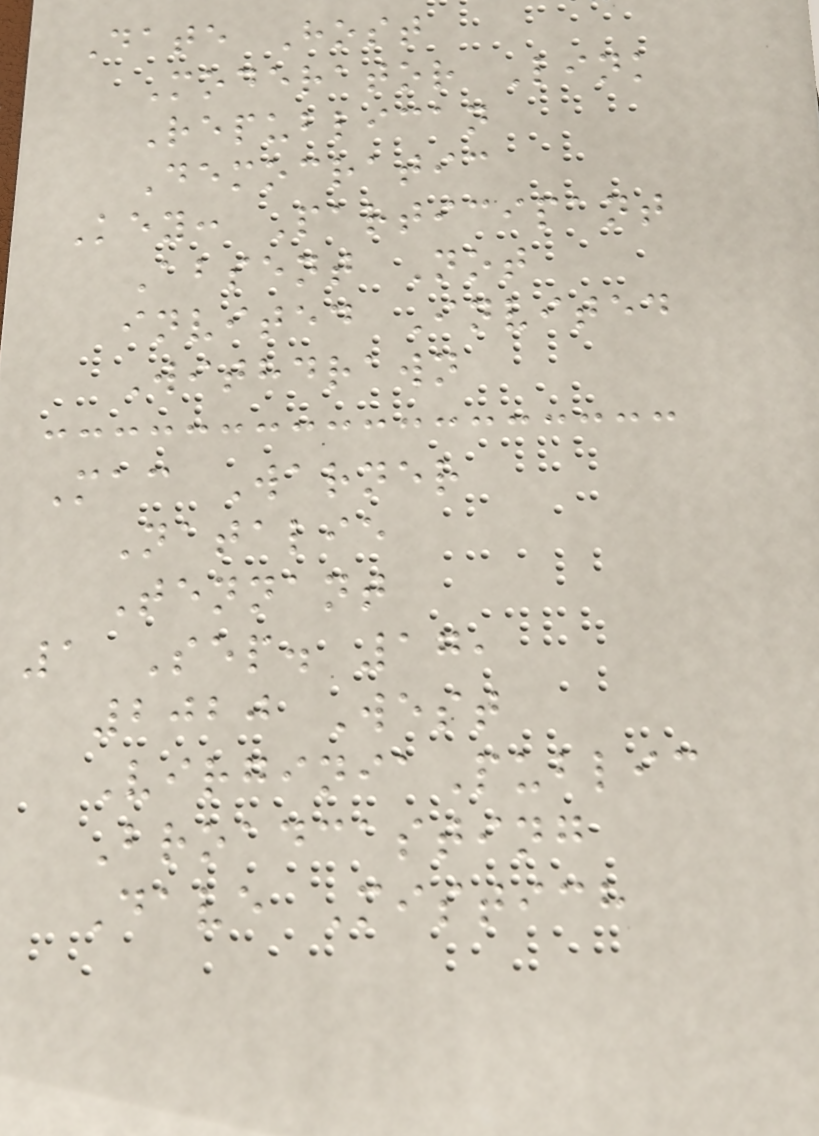Date Host
Moderator Link
Republican
Democratic
Key: Participant
Absent Not
invited Invited
Withdrawn
Mac Warner
Natalie
Tennant
1 Sep. 17,
2020 West
VirginiaPublic
Broadcasting
Dave Mistich
